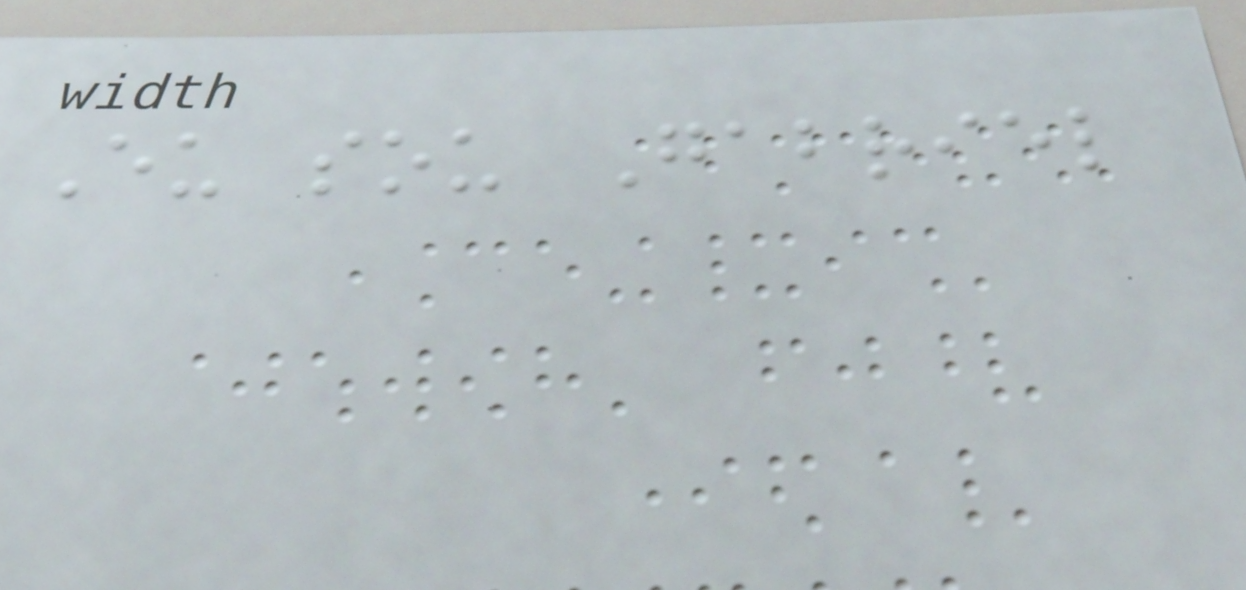Eu sou Gabriel
